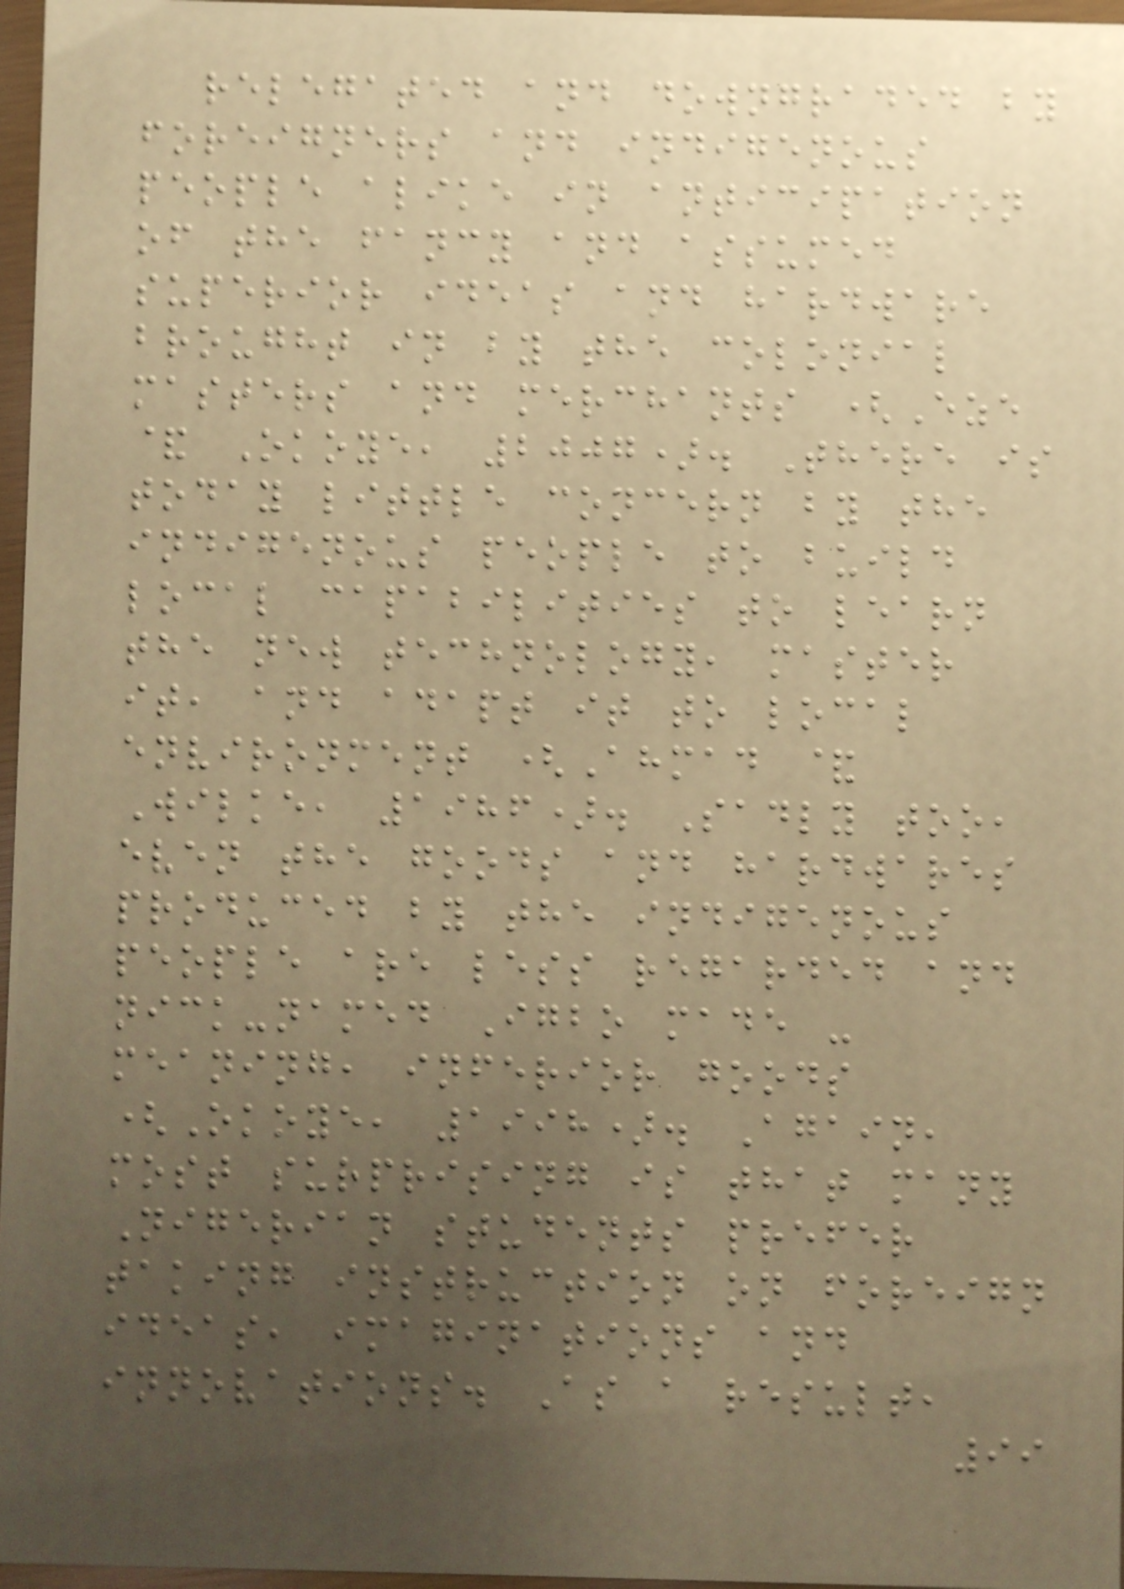relegated and downgraded by
foreigners and indigenous
people alike in anticipation
of the fancy and assumed
superior ideas and hardware
brought in by the colonial
masters and merchants (Eze
& Okoye, 2007). There is
today little concern by the
indigenous people to build
local capabilities to learn
the new technology, master
it, and adapt it to local
environment (Ahmad &
Wilke, 1986). Sadly too,
even the goods and hardwares
produced by the indigenous
people are less regarded and
nick-named Igbo made -
meaning, inferior goods
(Okoye, 1998). Again,
most surprising is that many
Nigerian students prefer
taking instruction on foreign
ideas, imaginations and
innovations. As a result,
99
